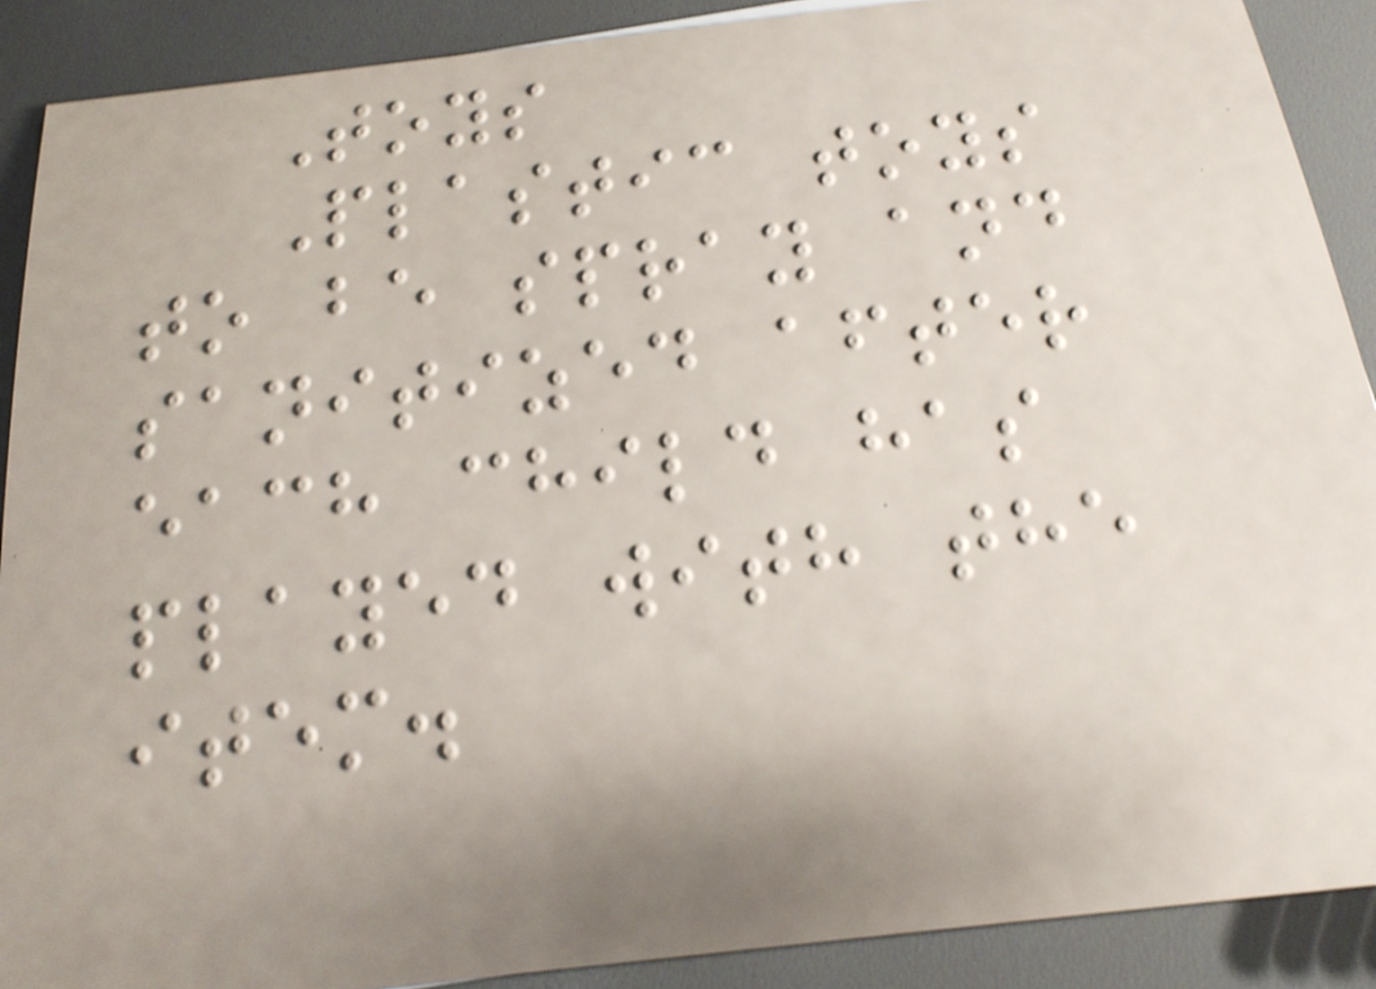Toys
Plastic toys
to be spray and
sanitized after
each child has
played with the
item.
